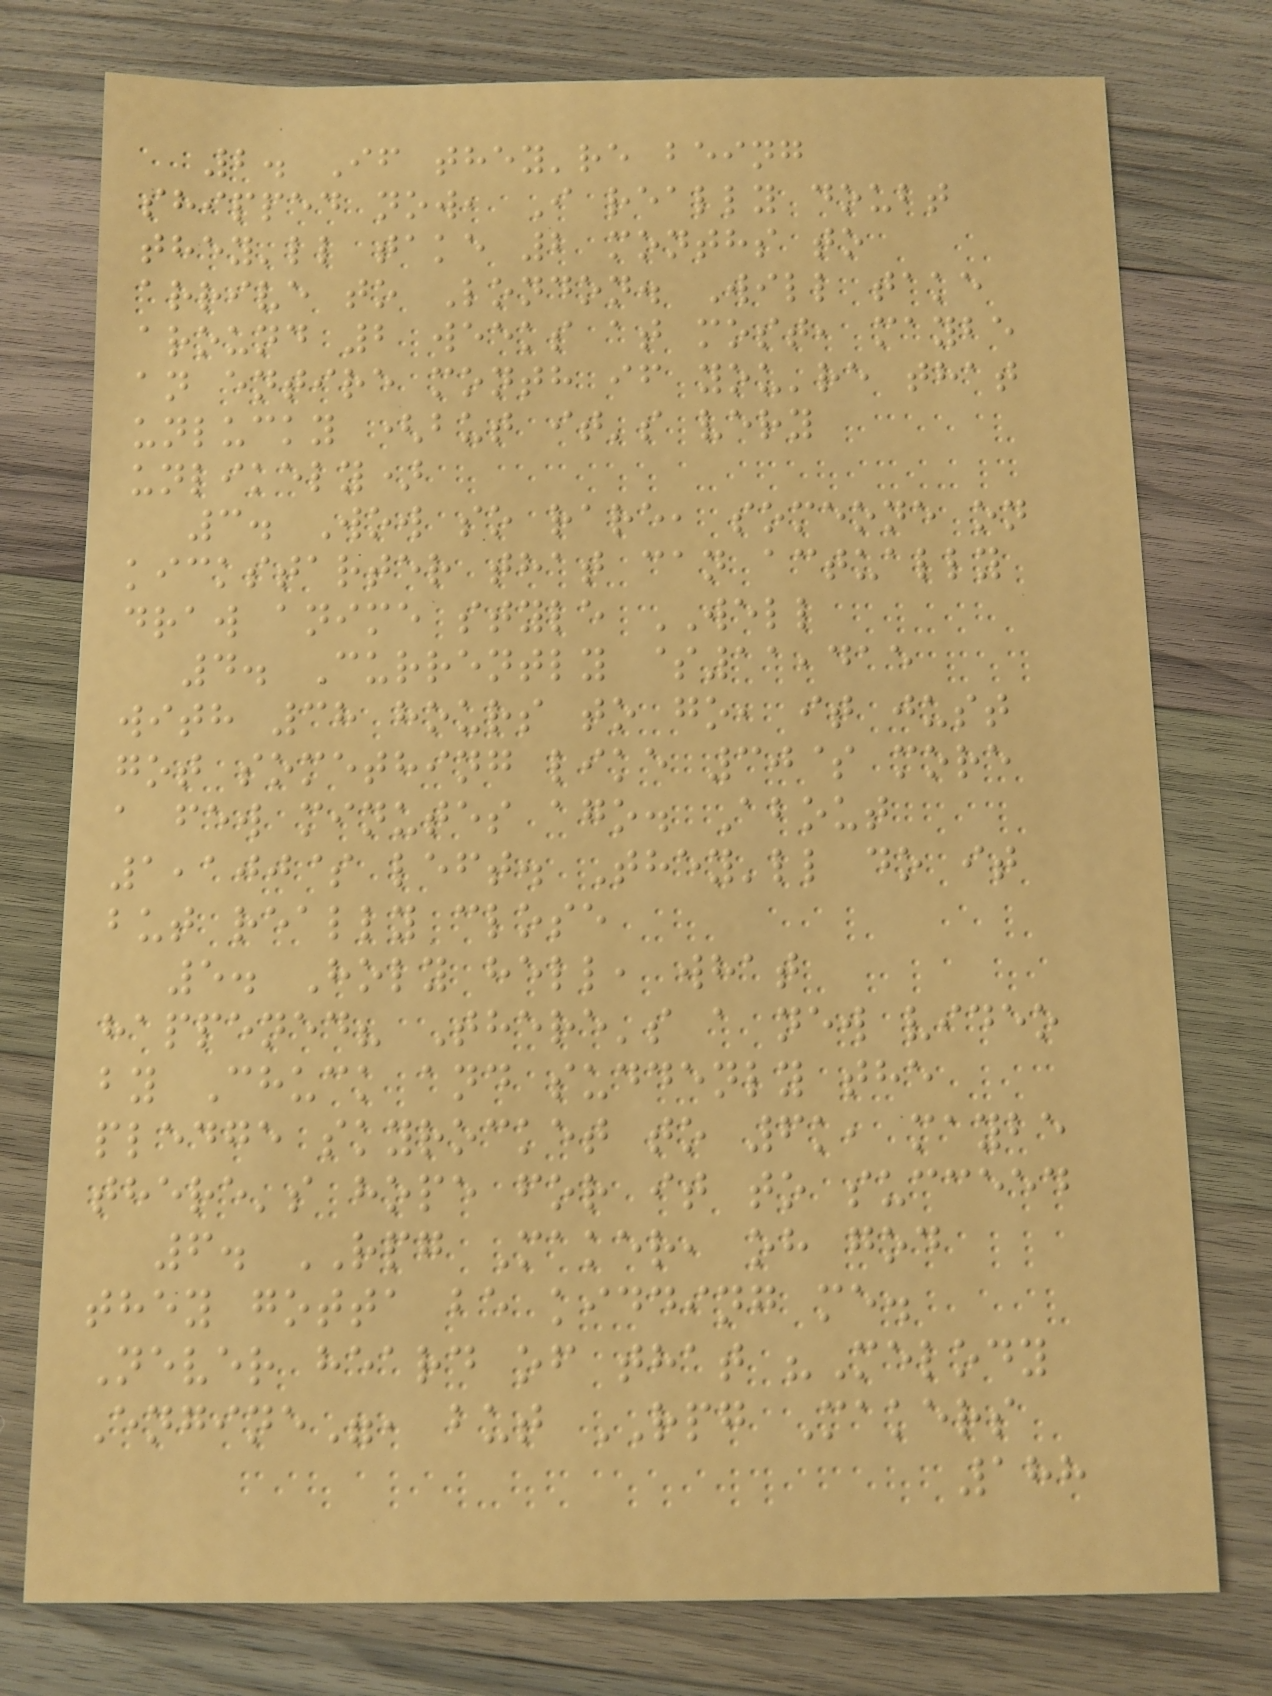2. If they're being
shipped now, I really doubt
they'll take 2 months to
arrive to London. Will take
around 2 weeks at most, maybe
an entire month if you're that
unlucky (but it's very
unlikely)
3. Wow so rare, someone on
kickstarter that can actually
draw anime style WELL
4. Currently $11,415
with 38 hours to go, it just
got something like 30$ more
a few minutes ago. About
1,100$ left. They'll do it
but really close
5. Holy hell, what
happened? There's a new video
by Chuck and suddenly the
pledge skyrocket to 6k, maybe
there's hope for it to succeed
6. RPG Maker, oh god
they gotta be kidding me.
Never heard of that "Melody
Engine", but RPG Makers
188
